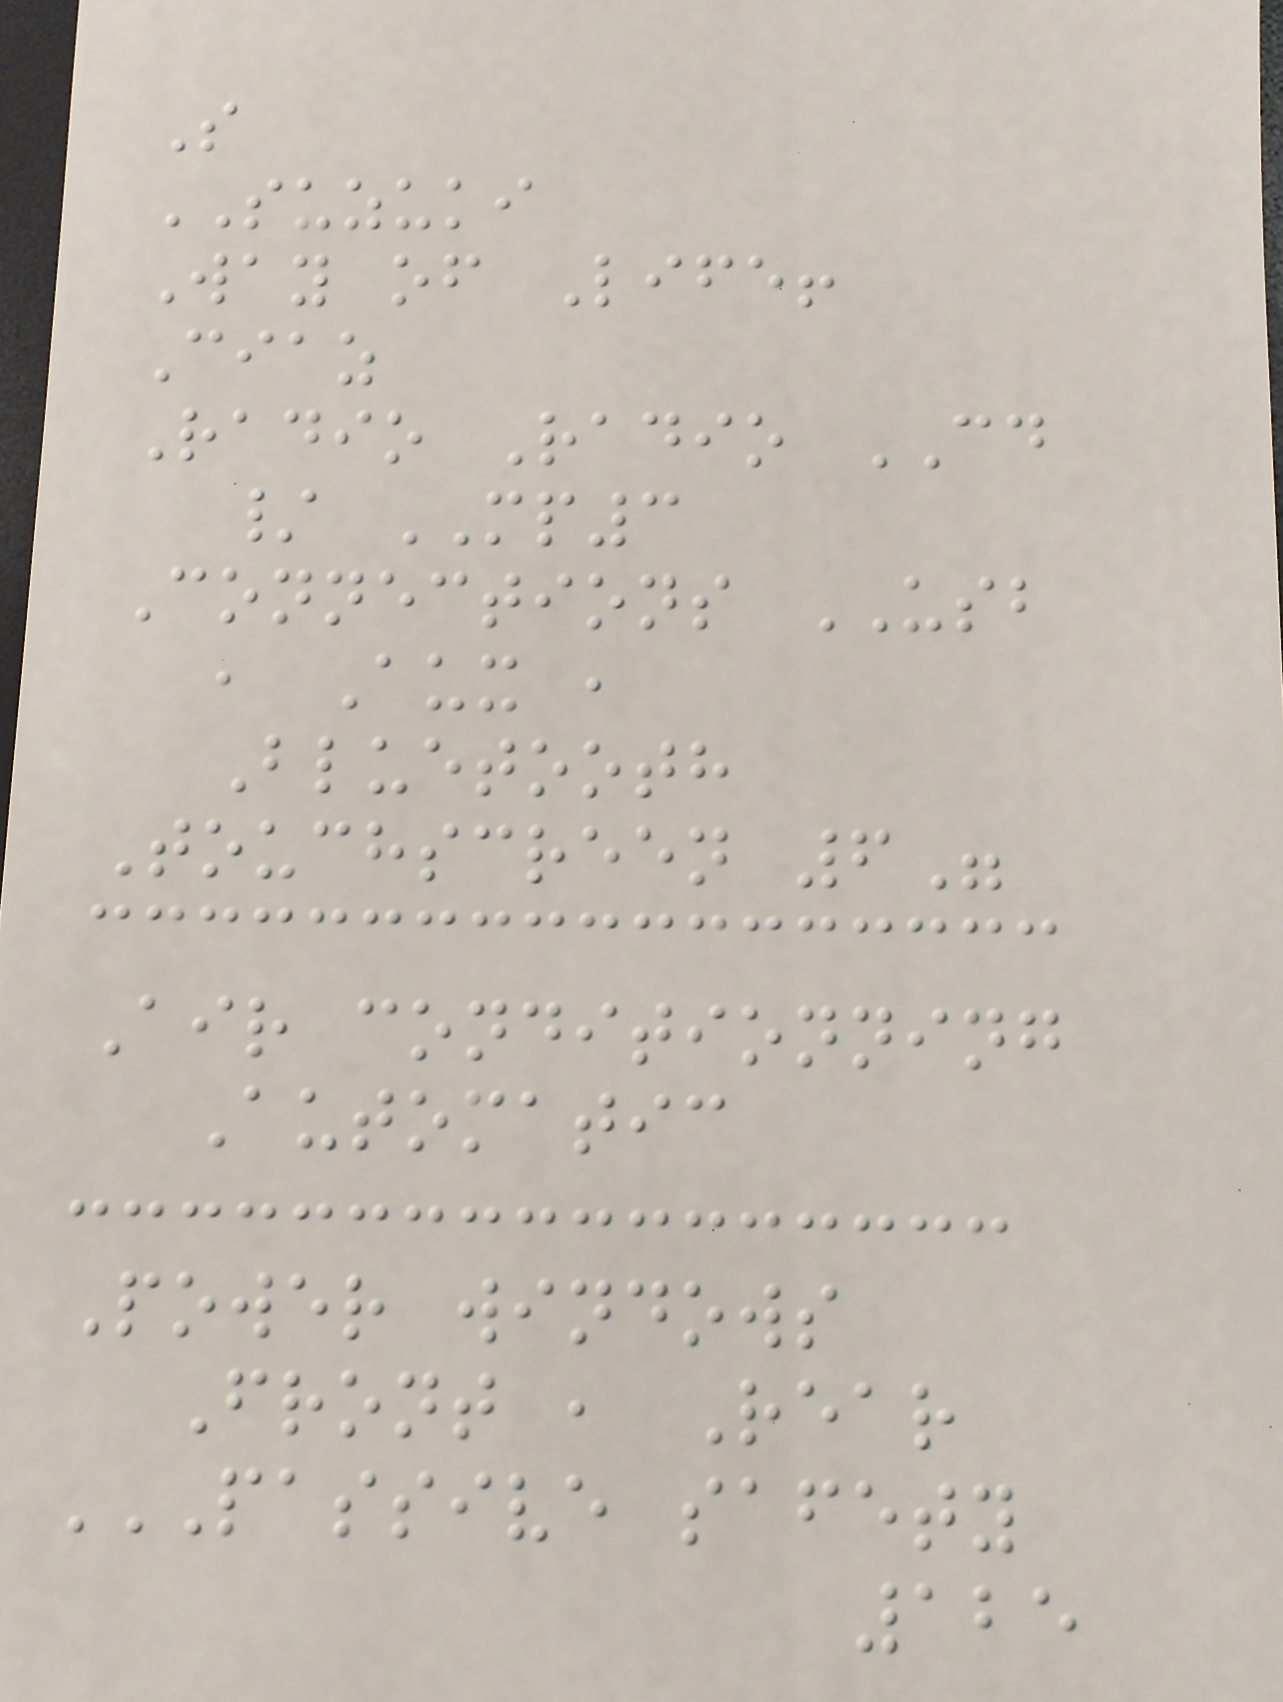S
SUZUKI
Way of Life!
Ciaz
Radio Radio CD
/ MP3
Connections USB
, Aux ,
Bluetooth
Touchscreen 6"
Air conditionning
Automatic
Power windows
Front , Rear
PASSIVE SAFETY
125
